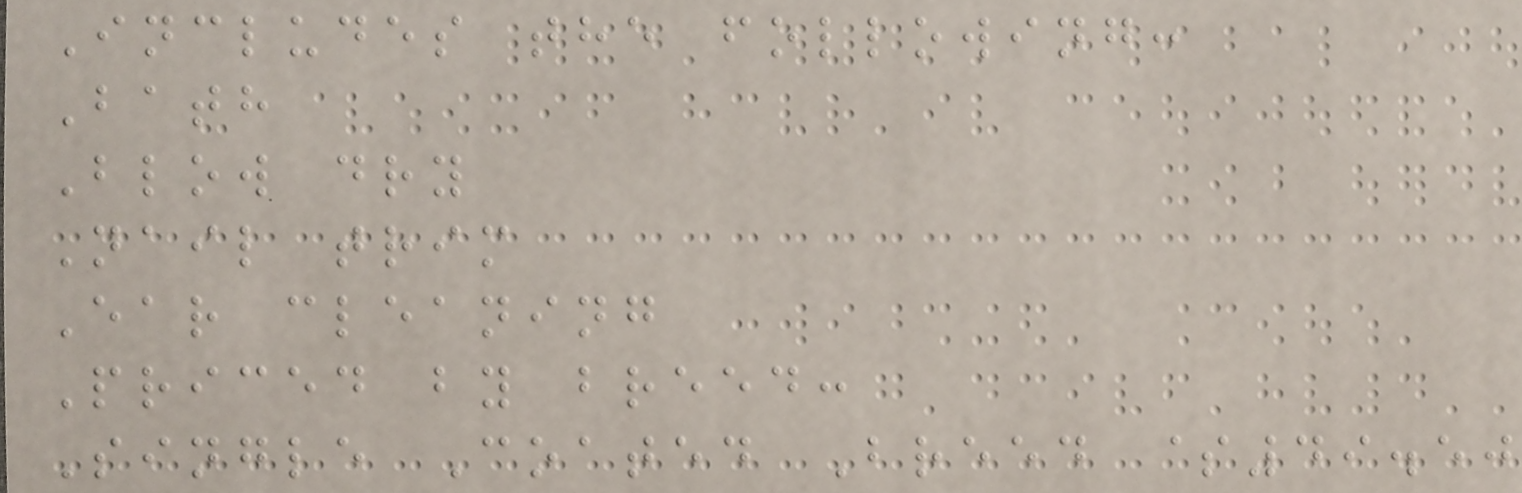Includes the following:
Bath
Blow dry
Nail trim
Ear cleaning
Priced by breed:
Single Coated Breed $49.50
